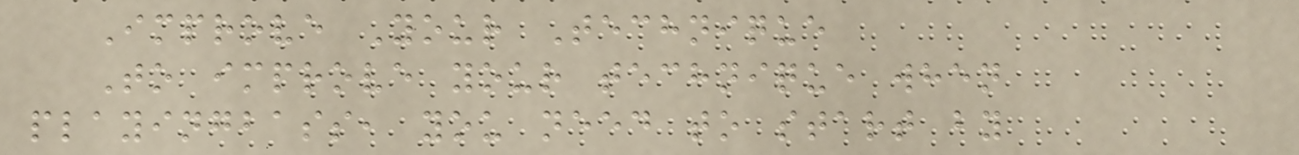Improve Your Technique
To improve your technique when
playingbass, you need to start by
